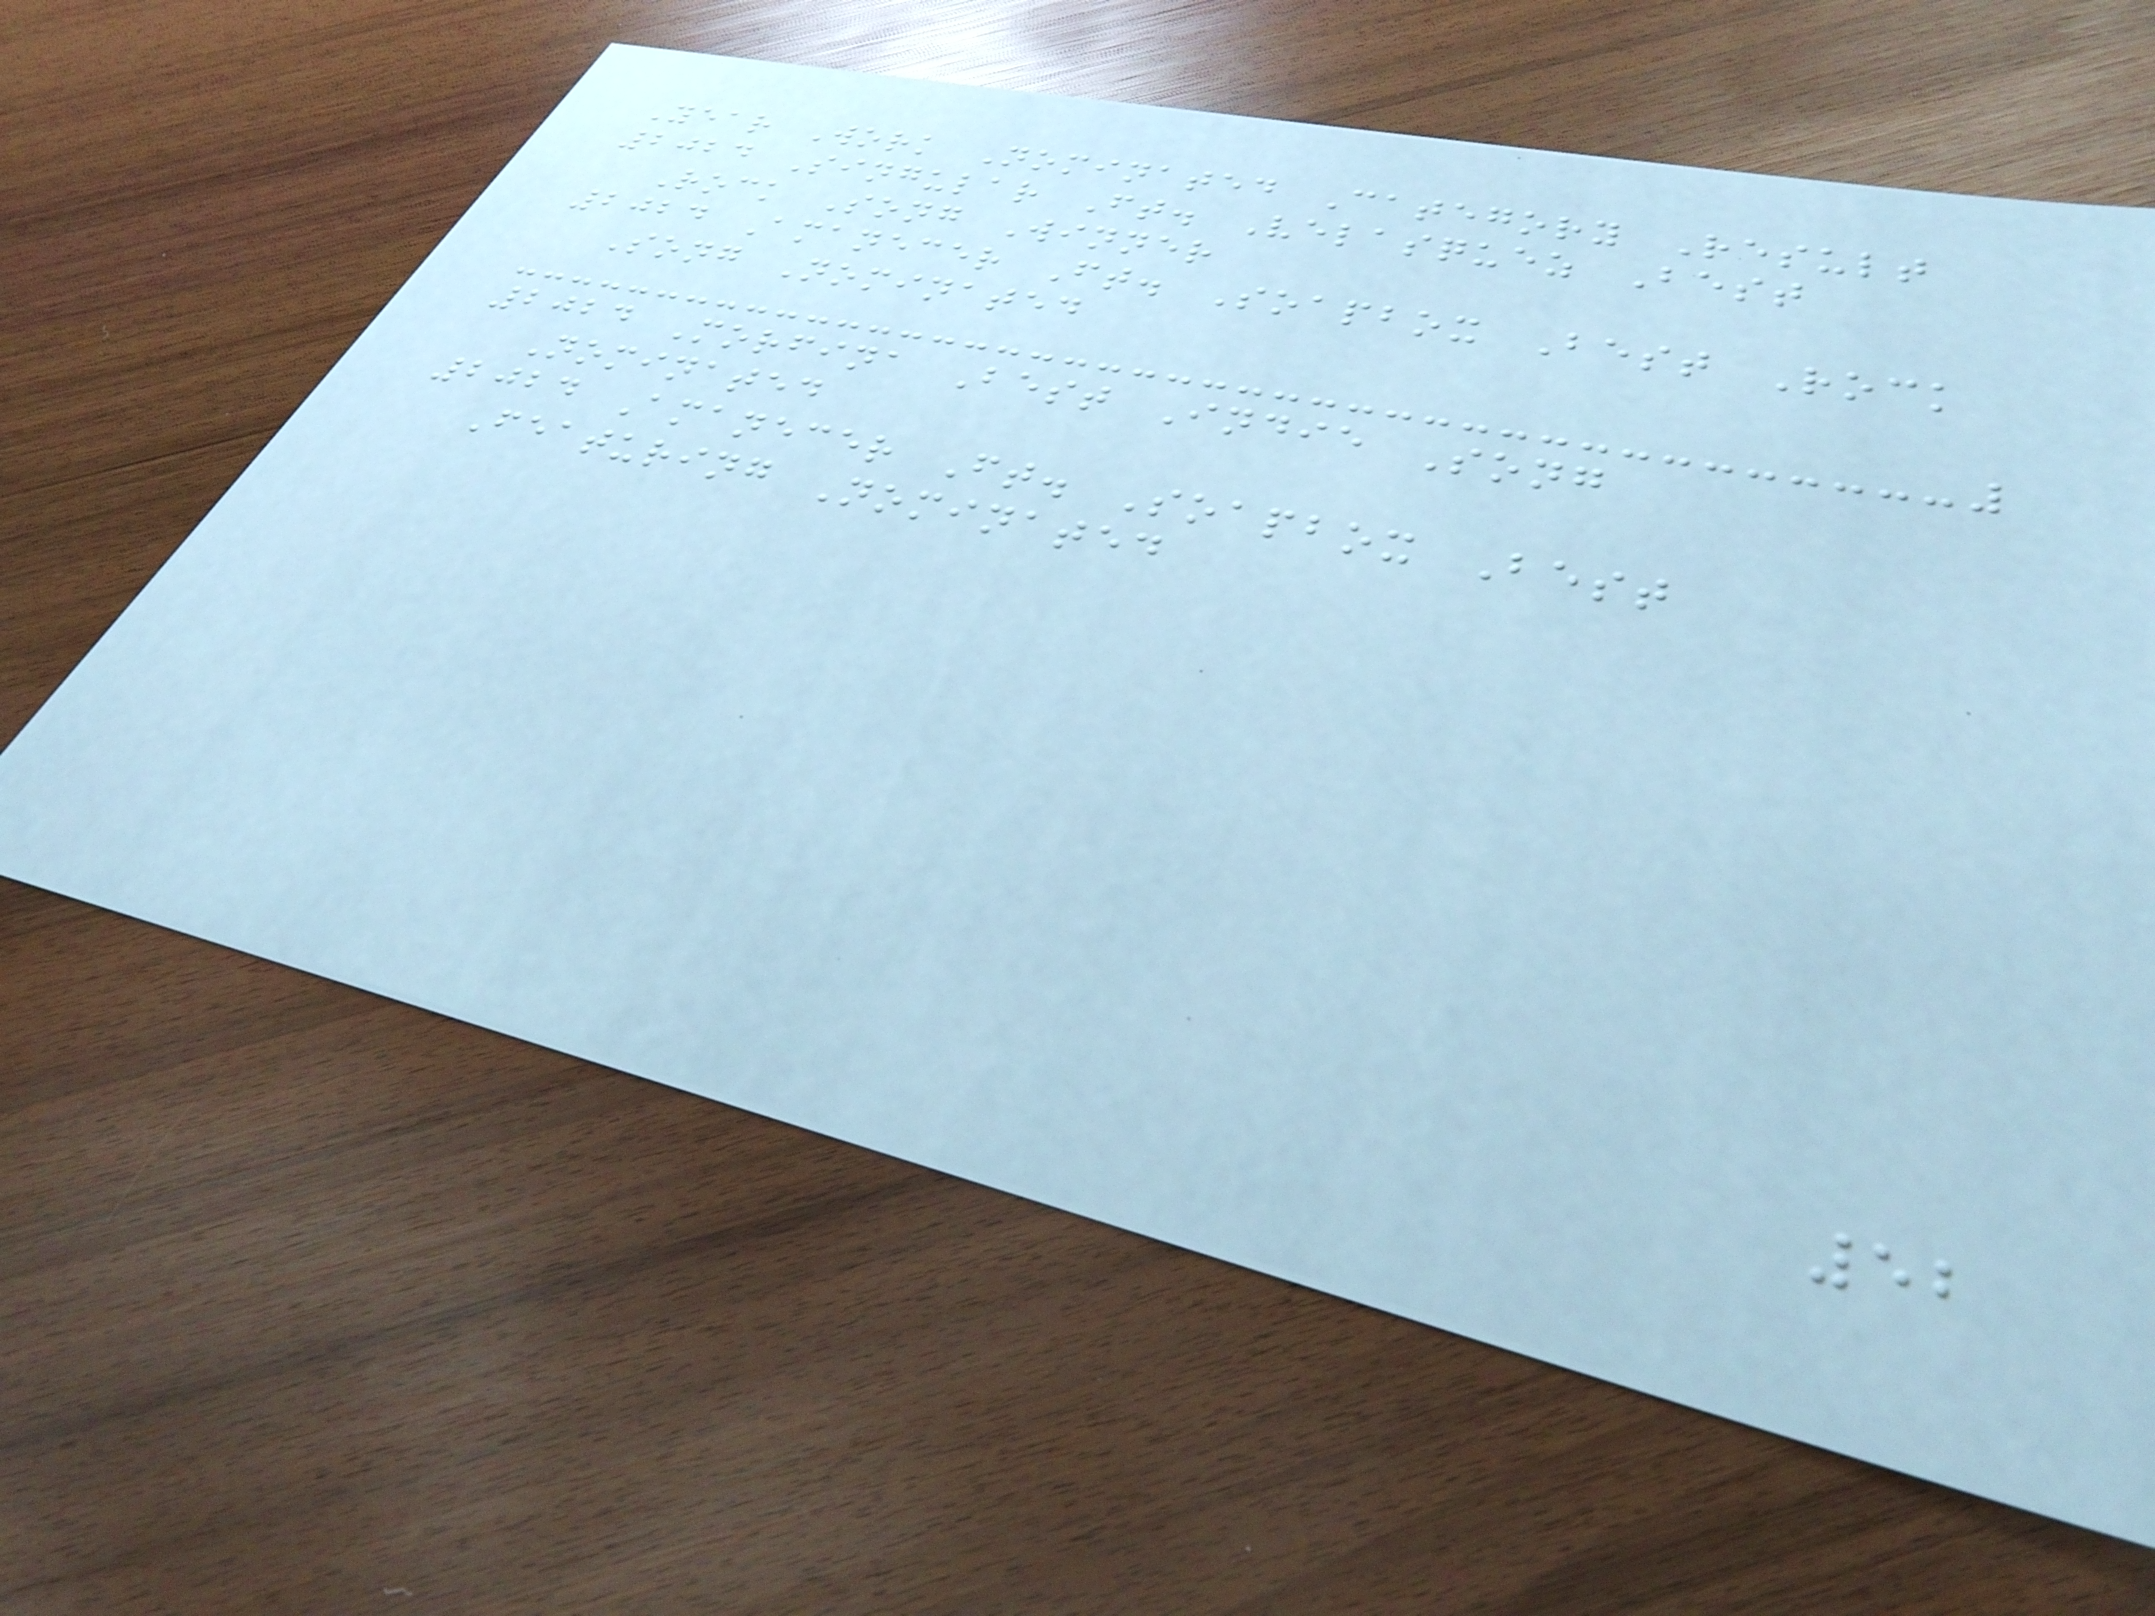Year Work Nominated Category Result
2024 Singular Ft. Velasquez Best
Rock Song Winner
2024 Amanecer Ft. Soapbox Best Rock
Song Nominated
2024 Morfina Best Indie Song
Nominated
2024 Amanecer Ft. Soapbox Best
Featuring Nominated
52
